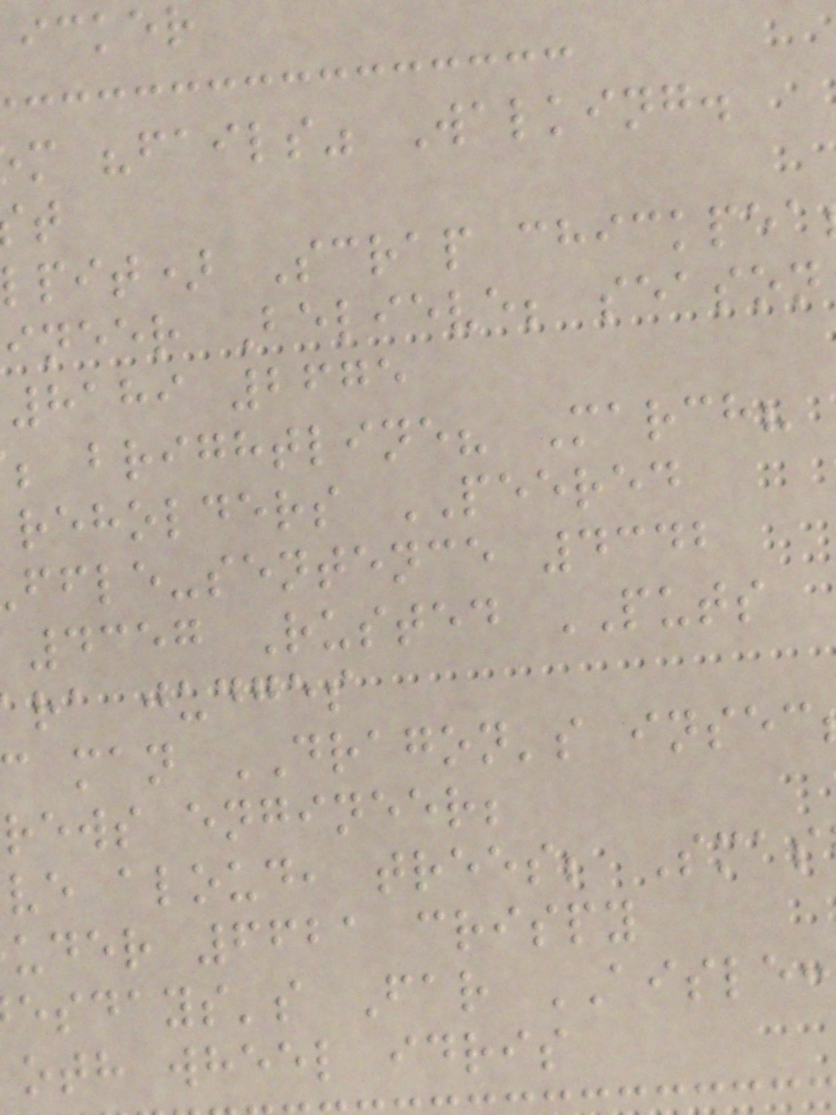icker
m "fails" Walking.
lpit) Scrap chickpea
ineer Believe; season
8189 2675
; brightline? March?
reholders PEERED
ffle-sentence 4342
4357 Rusted PUTS
ra judges
man DRAGON's insec
rews engineer;
ve aloud, trees; Smas
uder 6621 crispy
esdays's Far AISLE:
oth wheel idris
